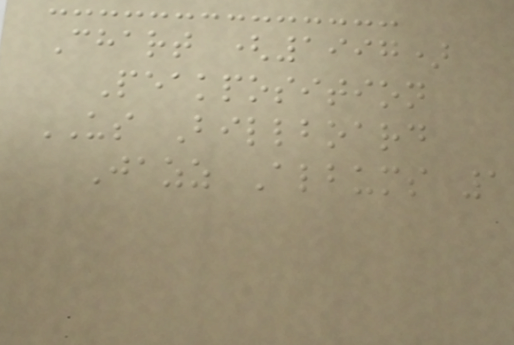Chart (1997)
Peakposition
US Billboard
Jazz Albums 1
